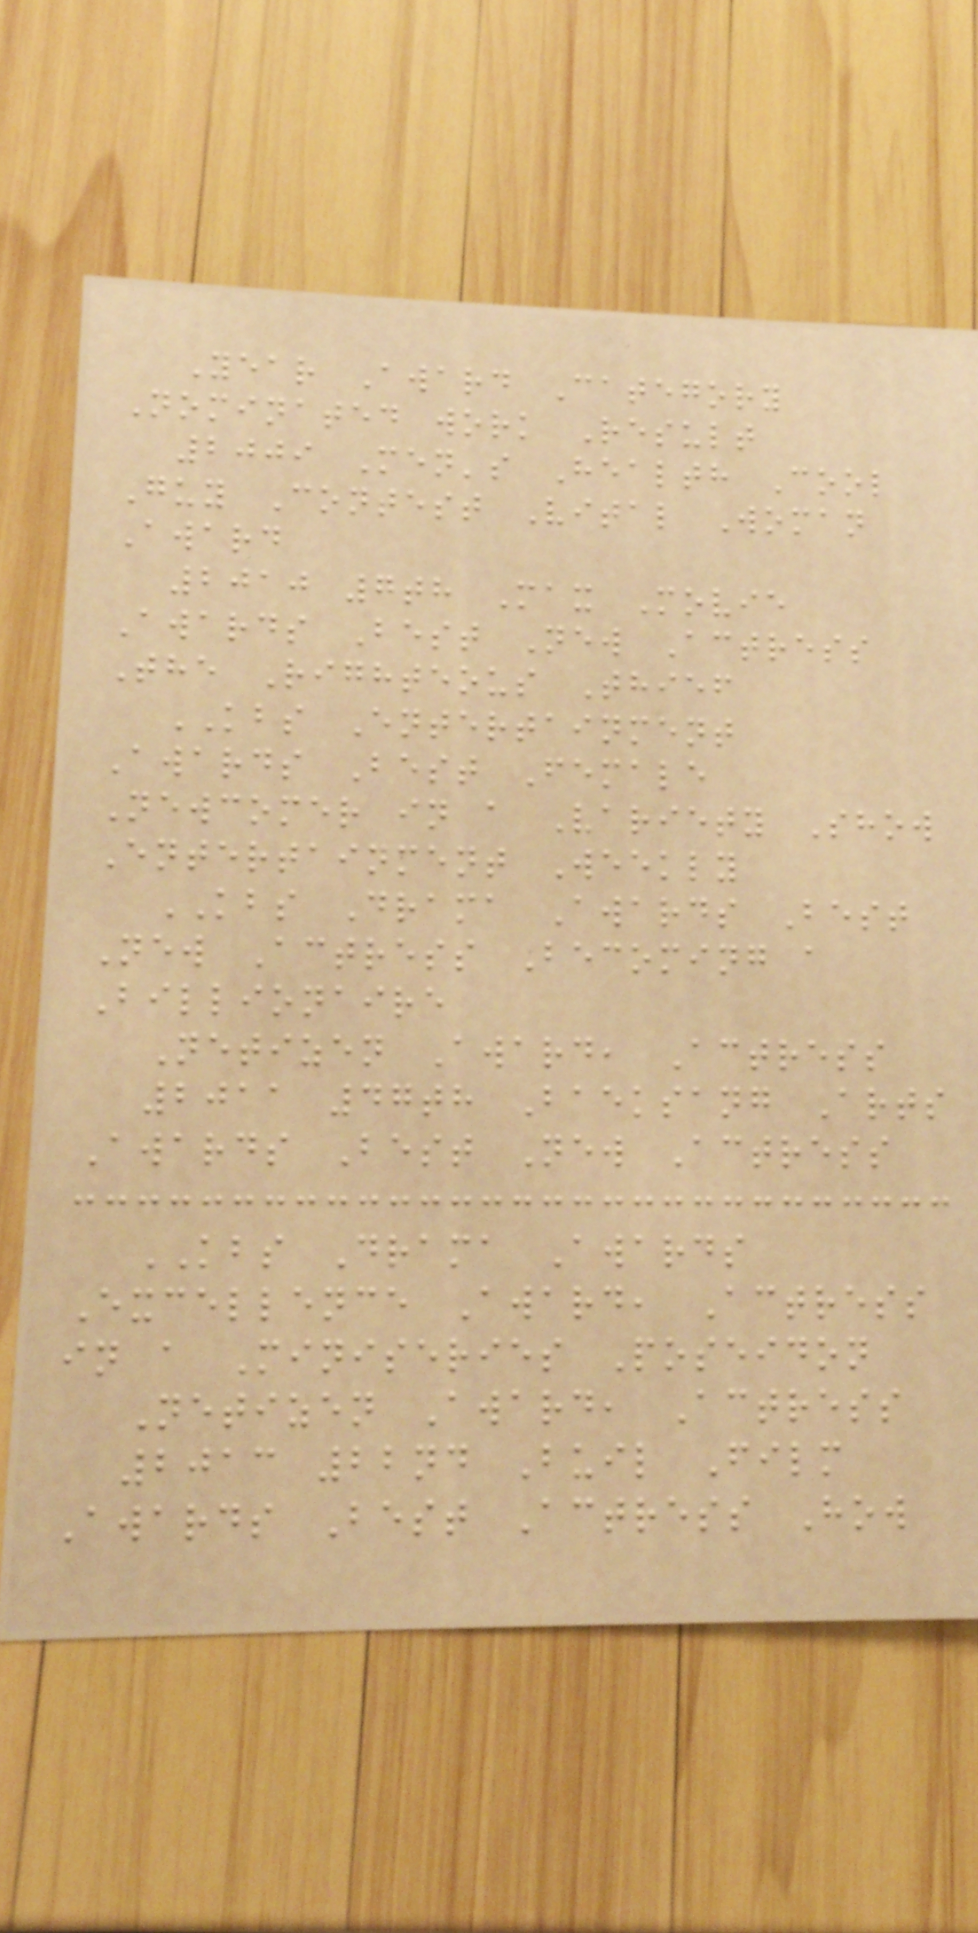Year Award Category
Nominated work Result
2009 Men's Health Cool
Guy Contest Vital Woman
Award
2010 7th Max Movie
Awards Best New Actress
The Righteous Thief
KBS Entertainment
Awards Best Female
Newcomer in a Variety Show
Entertainment Weekly
KBS Drama Awards Best
New Actress Becoming a
Billionaire
Netizen Award, Actress
2011 47th Baeksang Arts
Awards Best New Actress
KBS Drama Awards
Excellence Award, Actress
in a Miniseries Poseidon
Netizen Award, Actress
2013 22nd Buil Film
Awards Best Actress How
